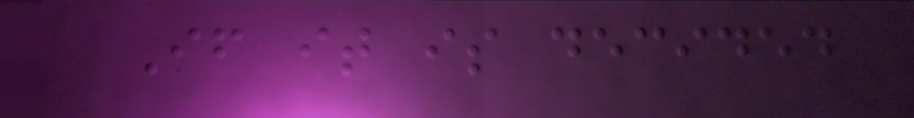If it is decided
